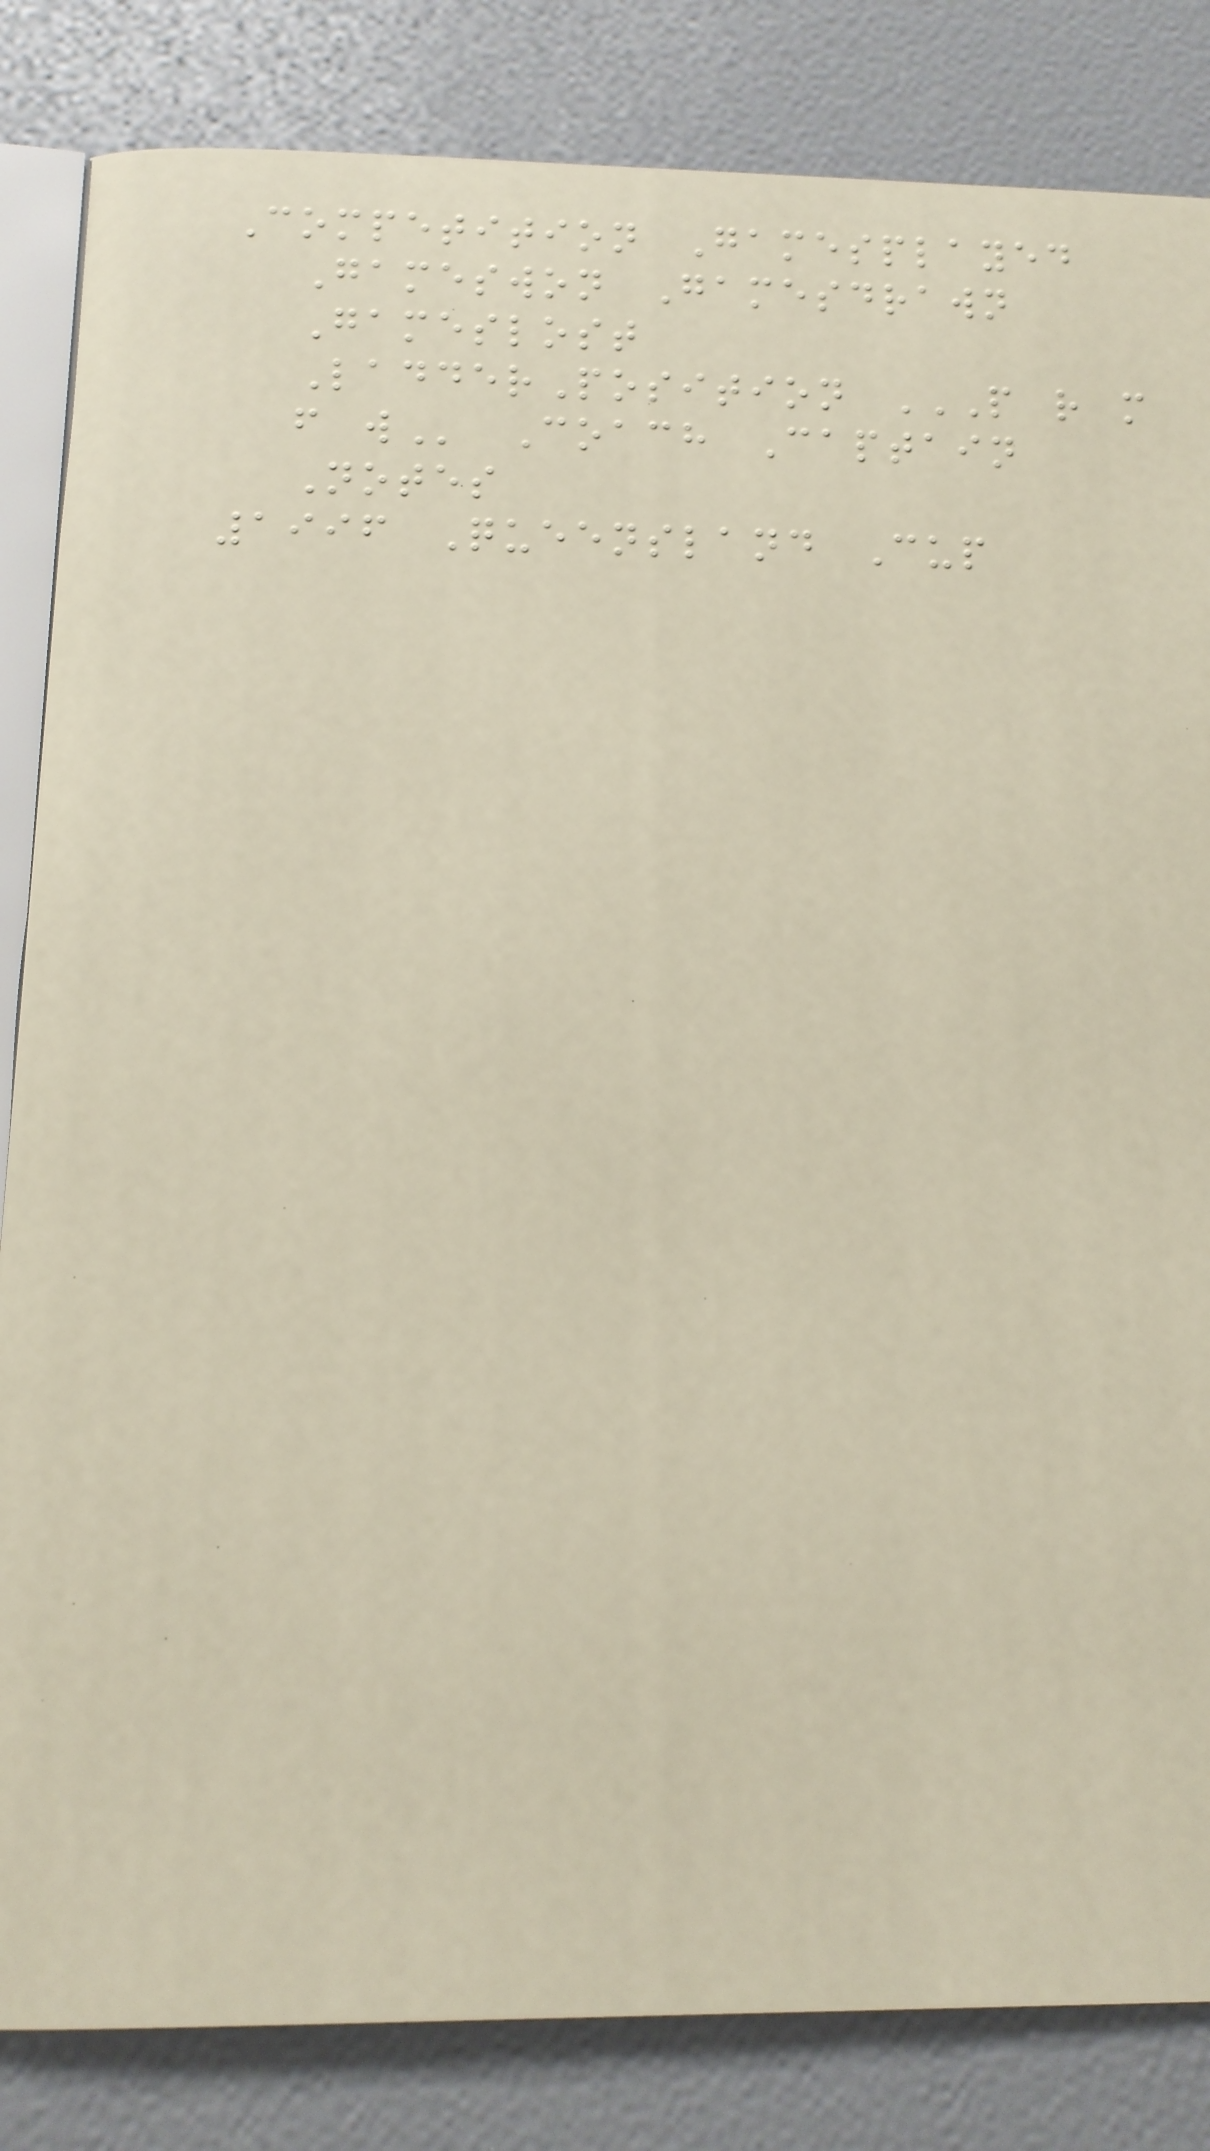Competition Gamesplayed
Gameswon Gamesdrawn
Gameslost
LadderPosition P R M
F W Coach Captain
Notes
1996 Queensland Cup
